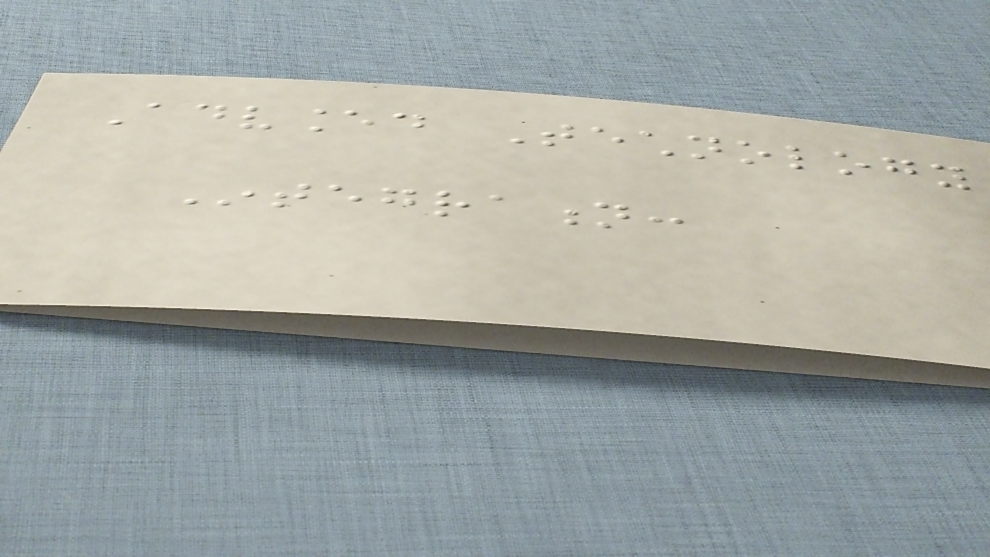Advanced Technology
Integration:
